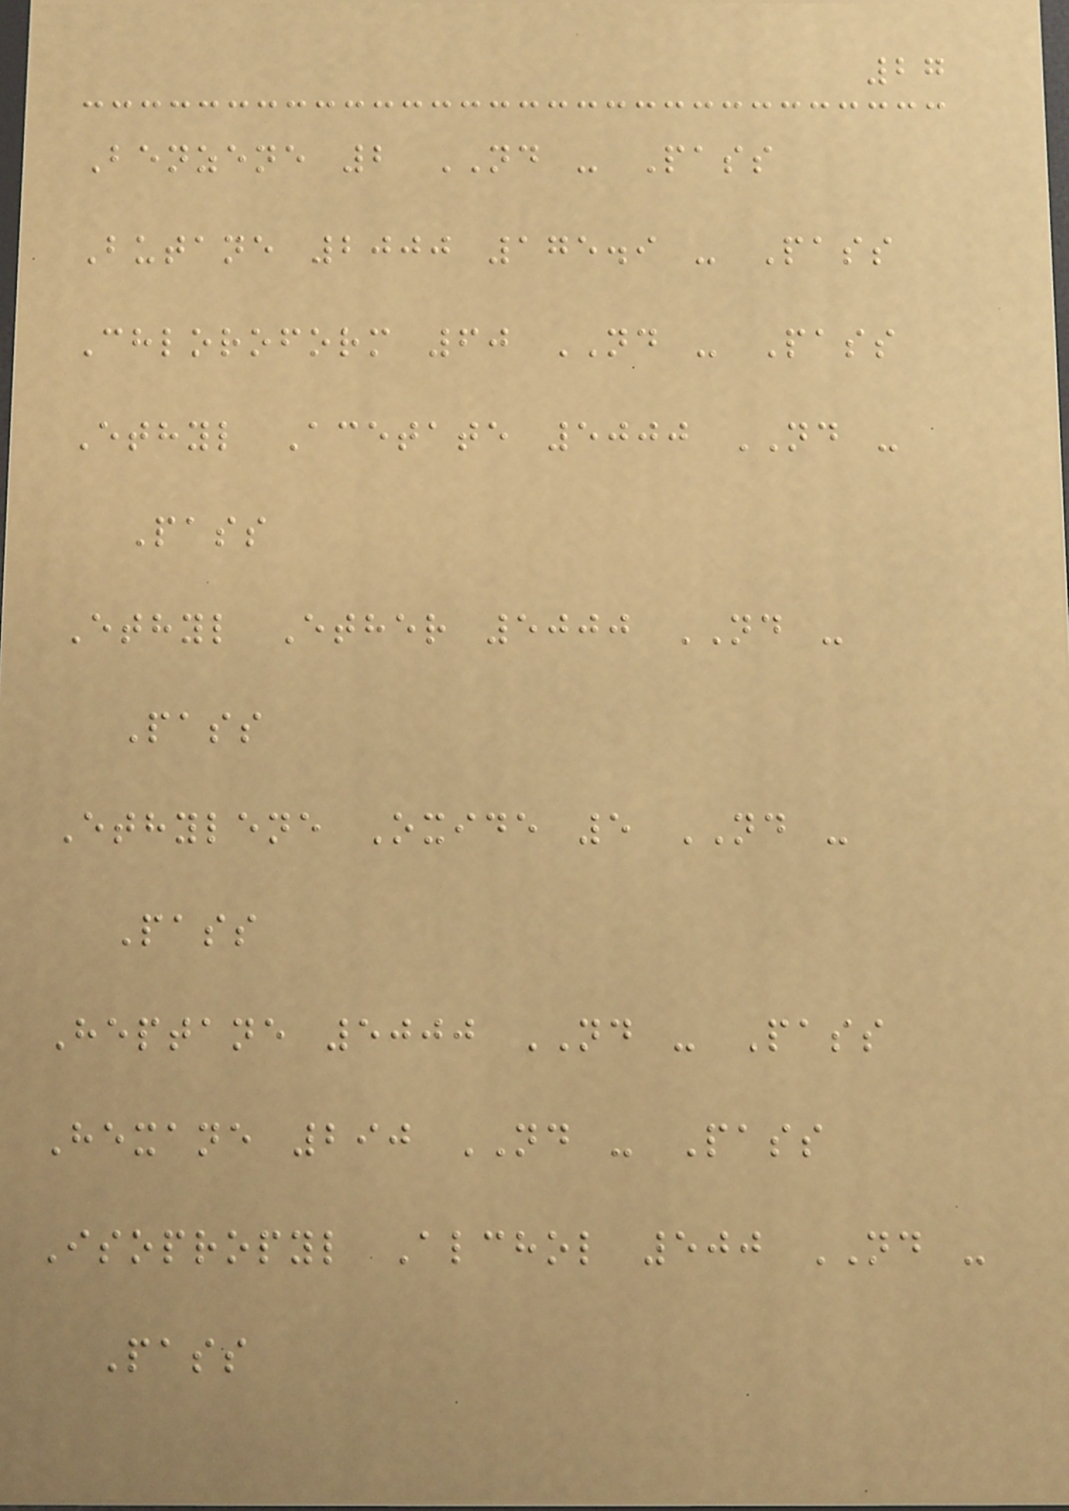27
Benzene 2 ND - Pass
Butane 2000 175.9 - Pass
Chloroform 60 ND - Pass
Ethyl Acetate 5000 ND -
Pass
Ethyl Ether 5000 ND -
Pass
Ethylene Oxide 5 ND -
Pass
Heptane 5000 ND - Pass
Hexane 290 ND - Pass
Isopropyl Alchol 500 ND -
Pass
